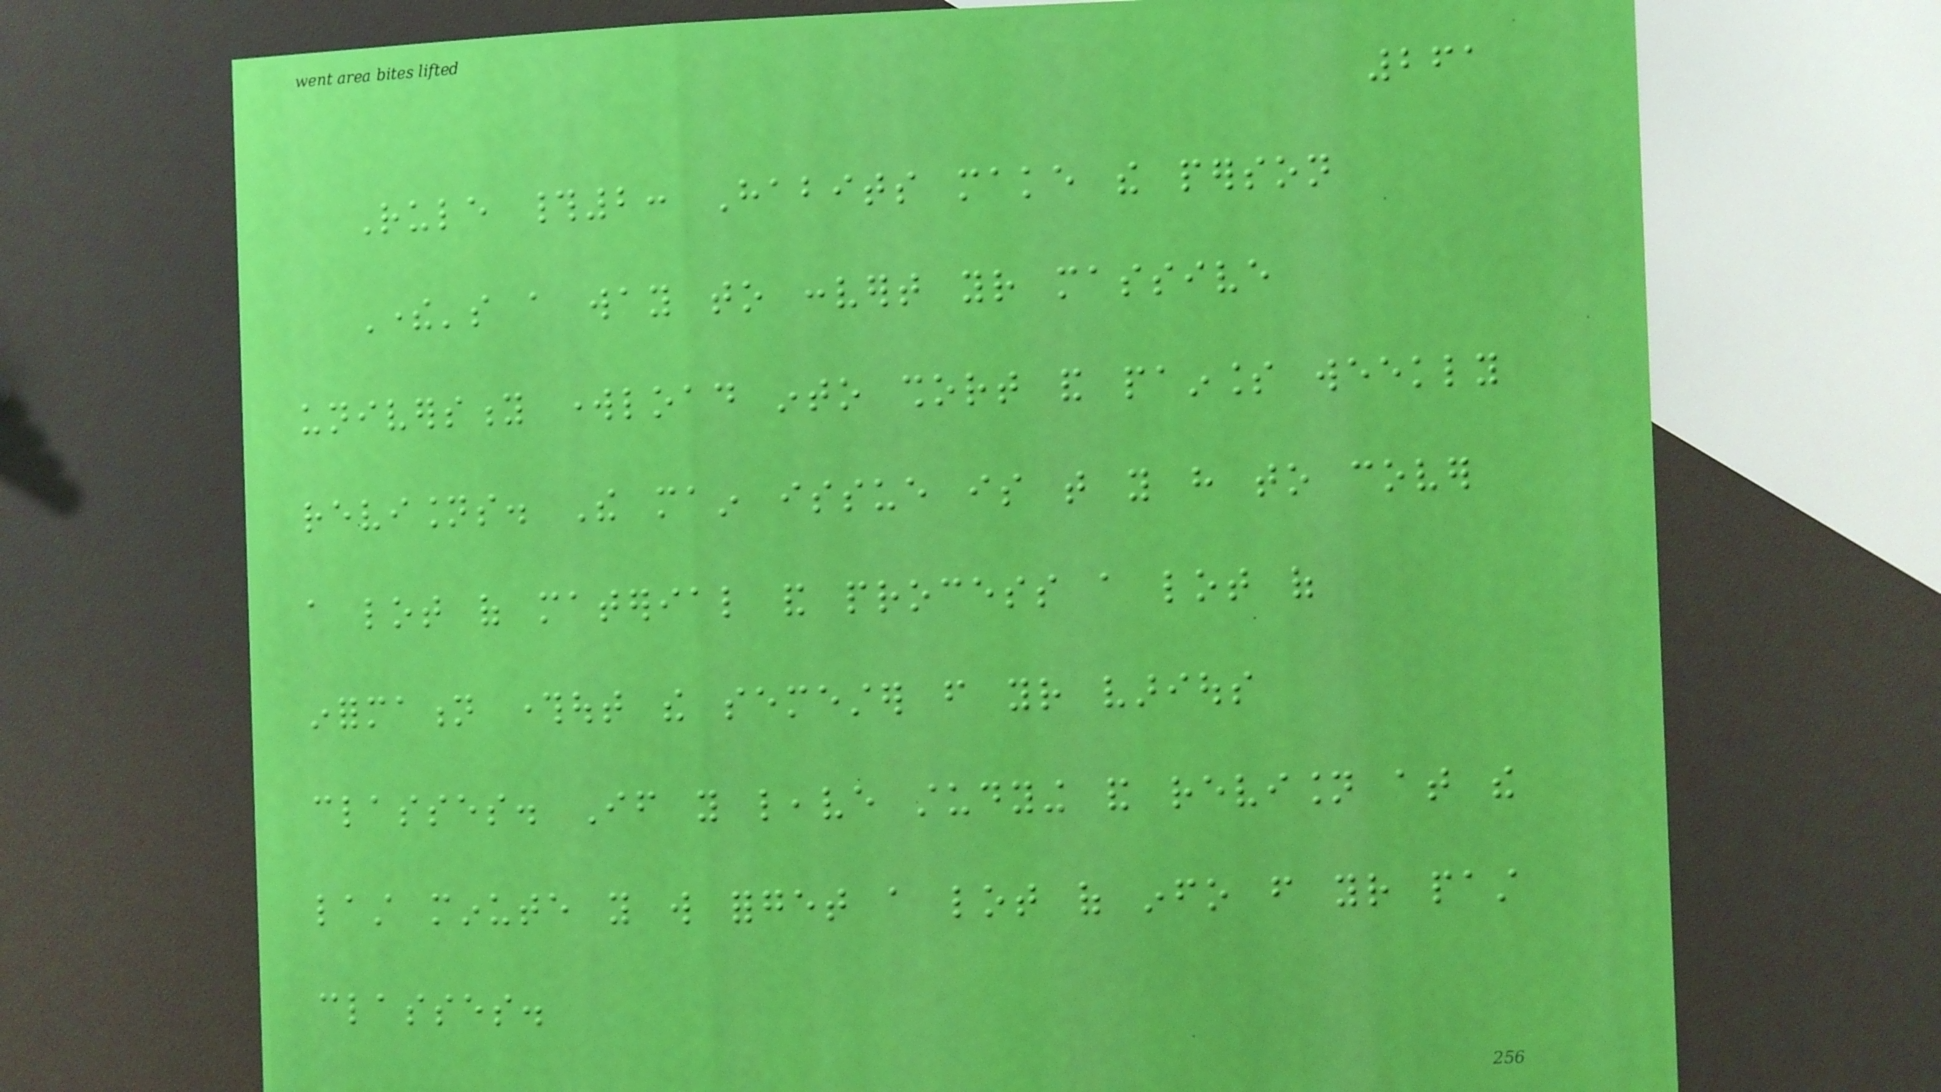261
Rule #2: Habits make the person
There's a way to convert your massive
university workload into short and painless weekly
revisions. The main issue is that you have to cover
a lot of material and process a lot of
information throughout the semester from your various
classes. If you leave studying and revision at the
last minute you will forget a lot of info from your past
classes.
